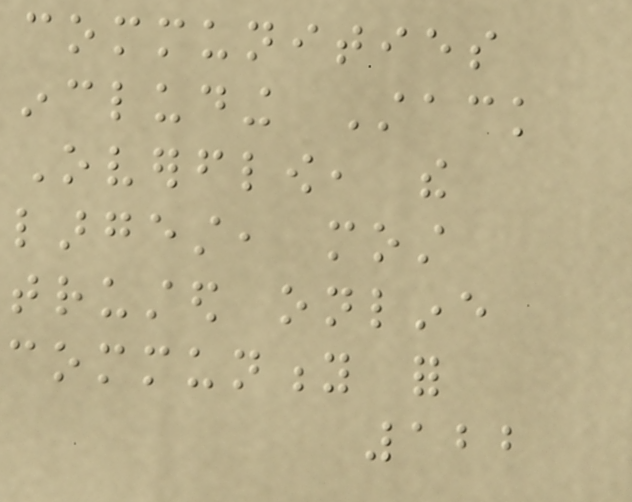communities
including Stack
Overflow, the
largest, most
trusted online
community for
122
